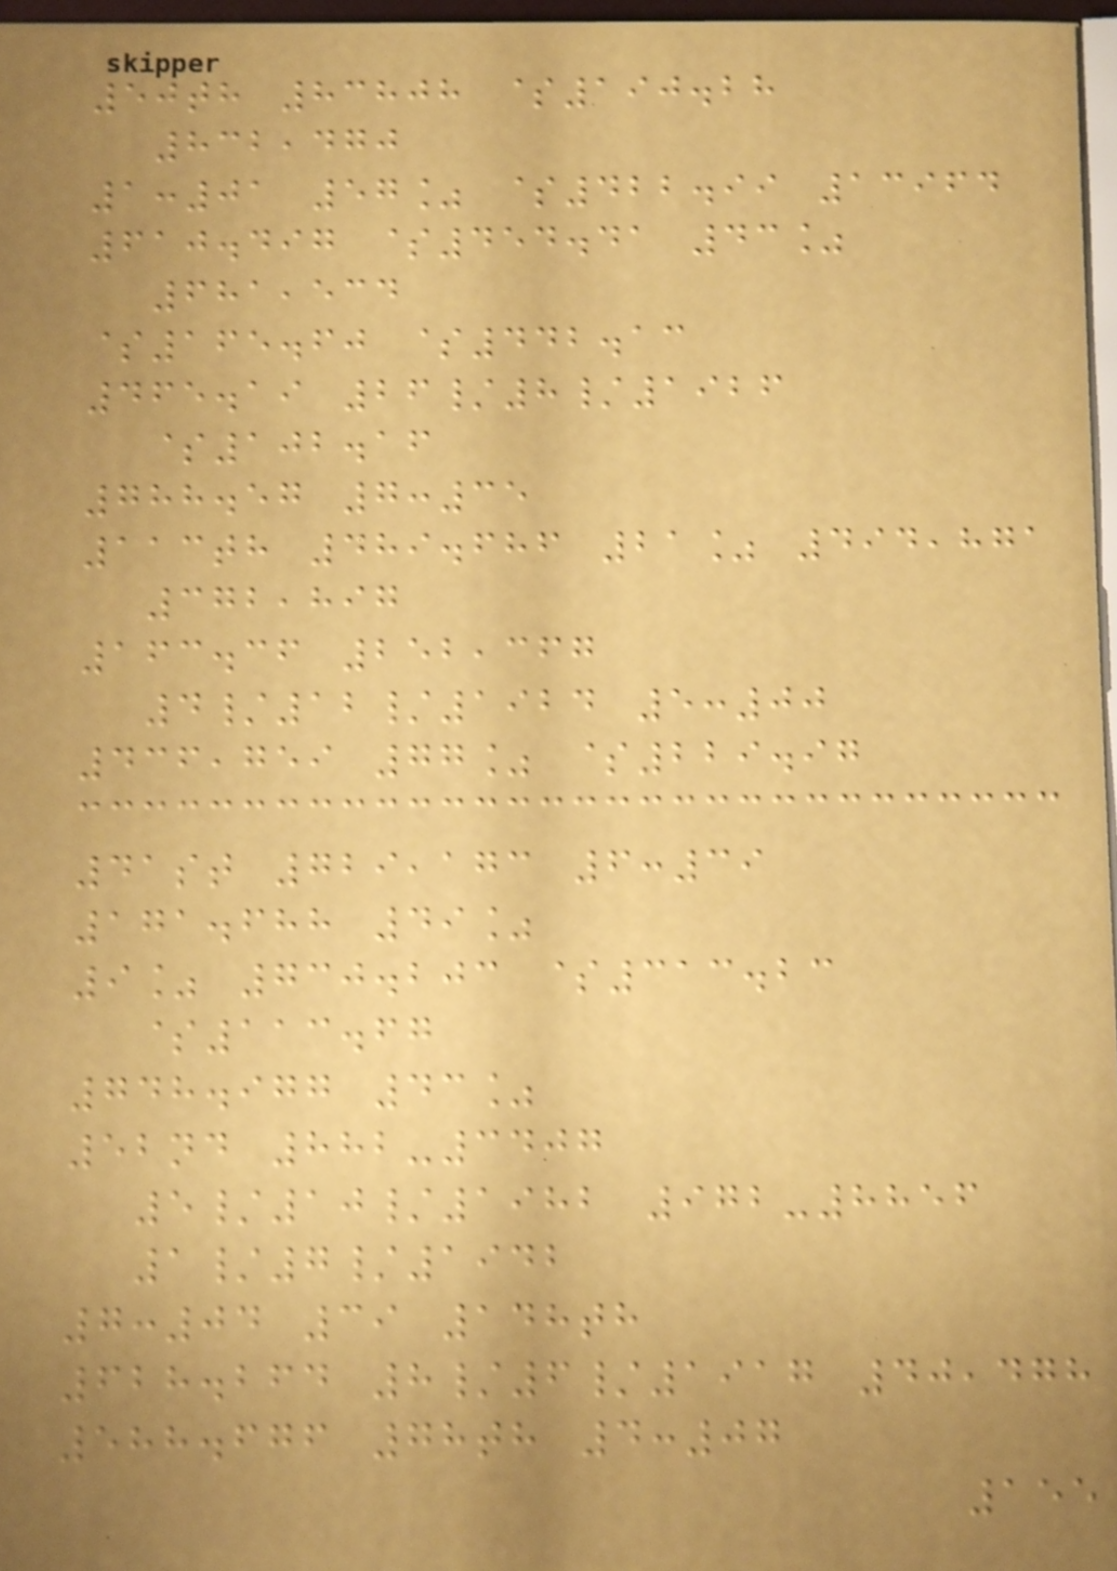50th 83808 $190.28
832,470
1:01 57% $422.99 13964
610.497 $454.41 43%
681,534
$165.60 $442.13
465.19 26/8/1926
$102.16
788.57 7:35
113th 489.686 21% 494,871
372,897
163.36 252,367
4/12/1924 5:00
436,759 77% $229.97
41st 729,173 6:39
171.688 49%
9% 730.203 $313.23
$113.67
748.977 43%
52nd 882-3407
5/10/1982 972-8856
1/7/1942
7:04 39 148th
628.264 8/6/1917 40,478
588.676 78th 4:07
155
